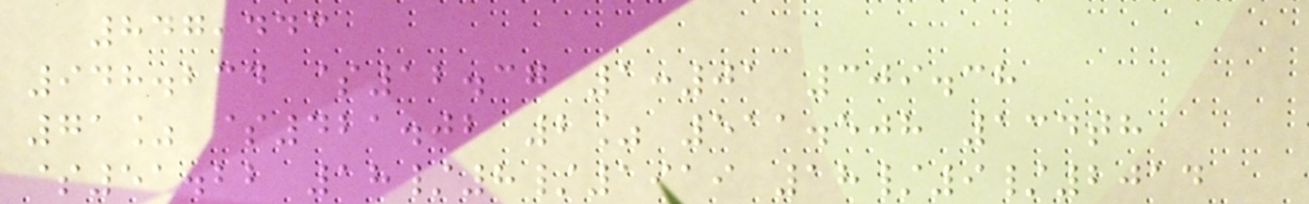847,443
948.234 $12.37 1:01 309.38
71% $421.02 2% 511.508 134th
$51.22 18/8/1919 18/9/2014
